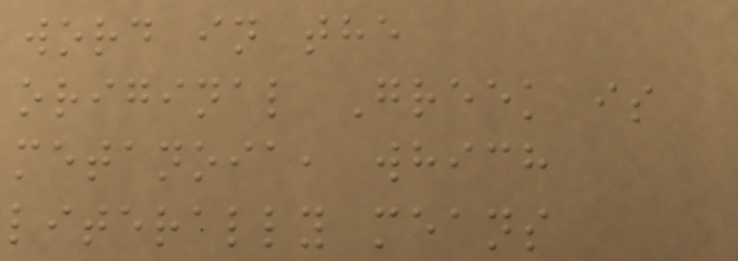word in the
original Greek is
metanoia, which
literally means
